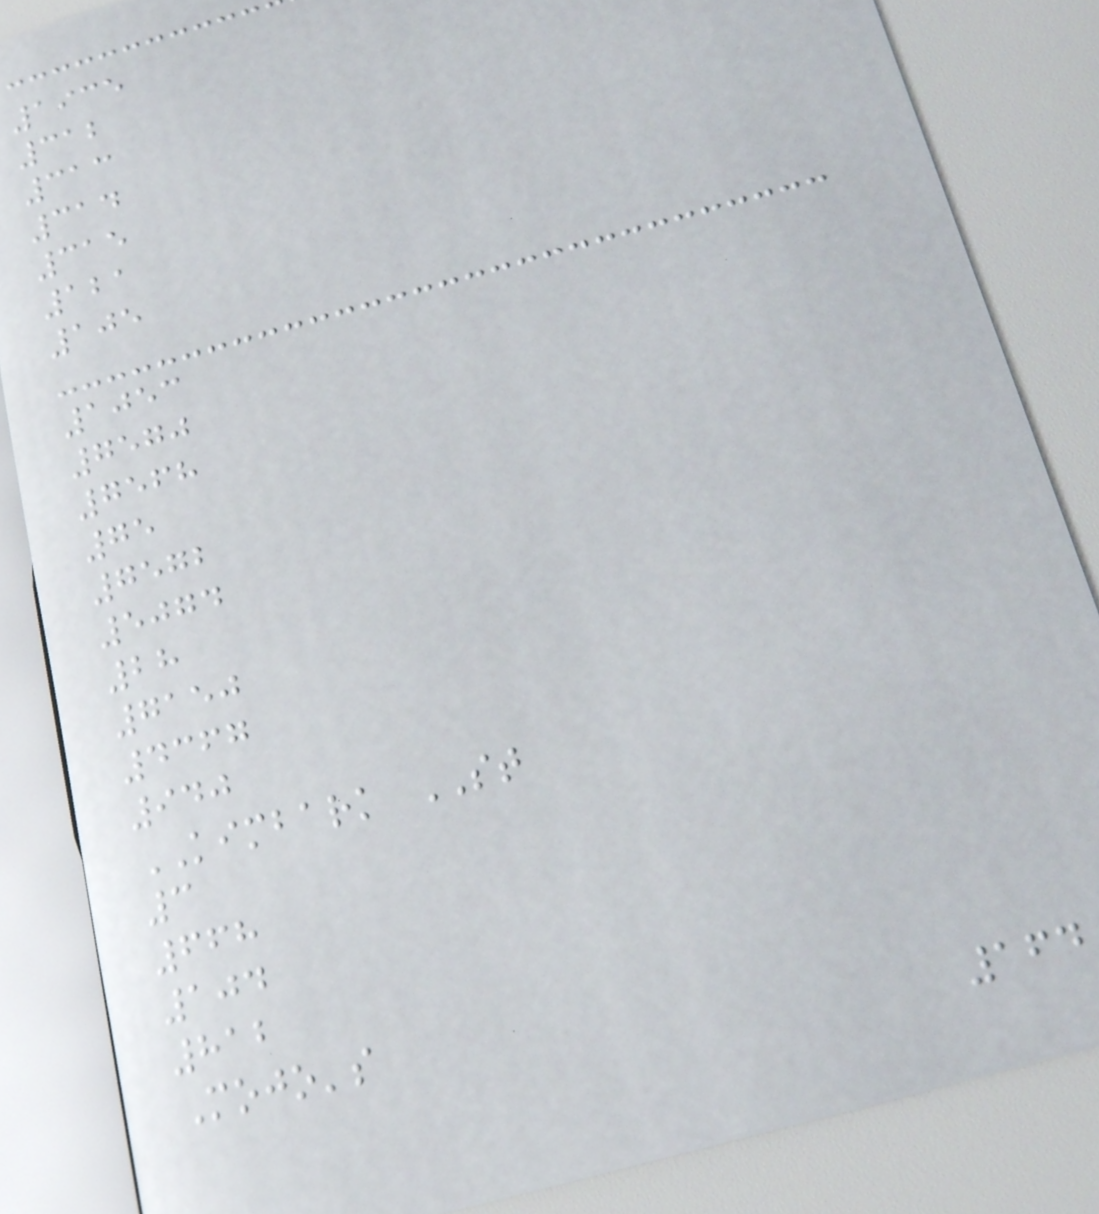1935
312
313
314
315
121
105
1053
7570
7568
75
7572
5074
28
7150
4367
940
KIMBARK ST
3
668
104
812
Mojo's
164
